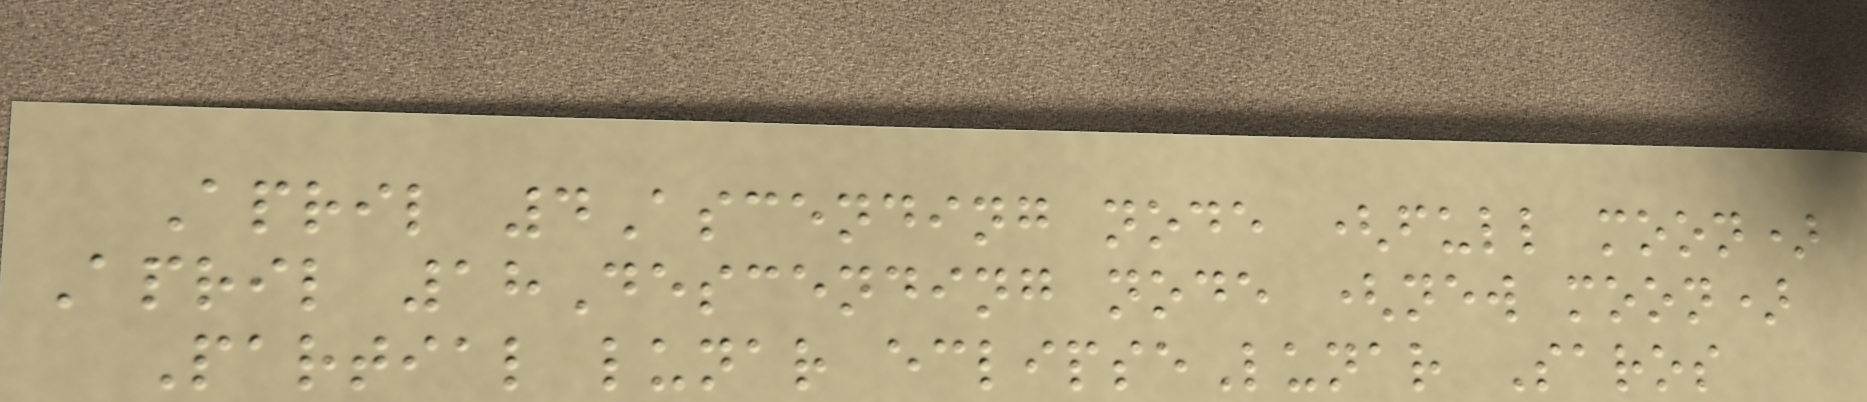April 4Ascending node (full moon)
April 18Descending node (new moon)
Partial lunar eclipseLunar Saros
